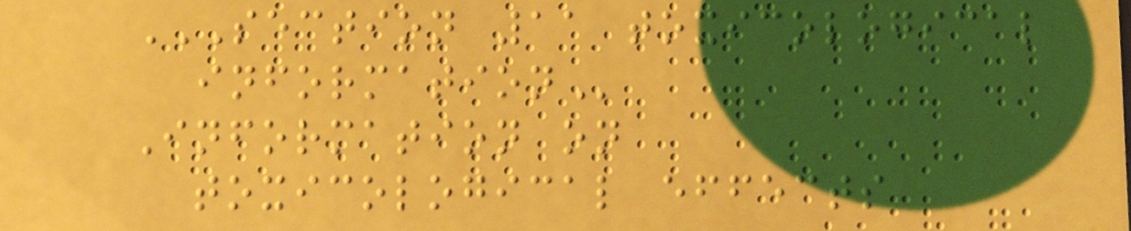SECTION 11 TOXICOLOGICAL
INFORMATION
Information on
toxicological effects
